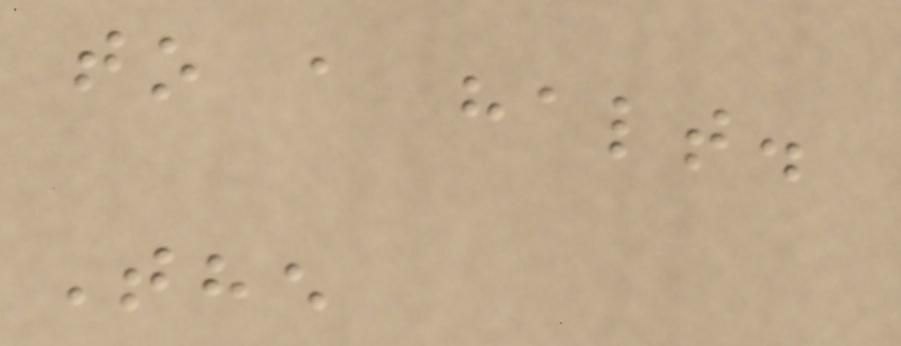to a halt.
The
